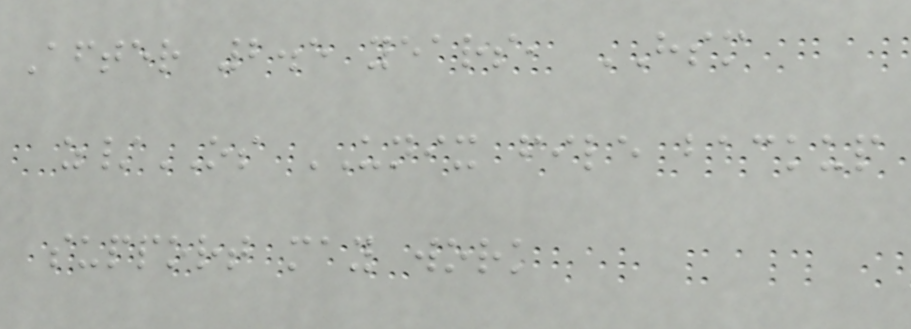After 2.5 years, HSM
z/OS UNIX file backup
support may work
